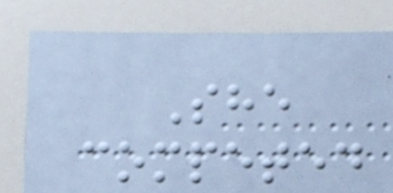She
competed
